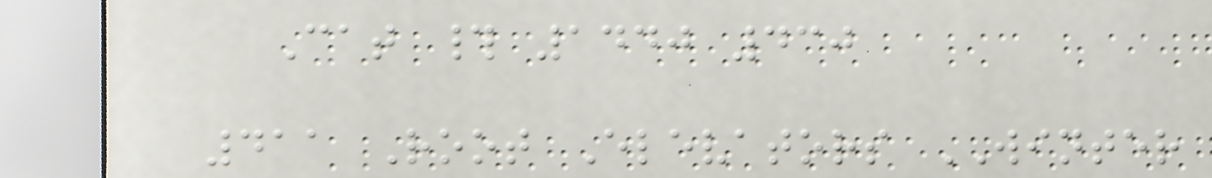Cat # 1440 430
411 Root Elevators WINTER
